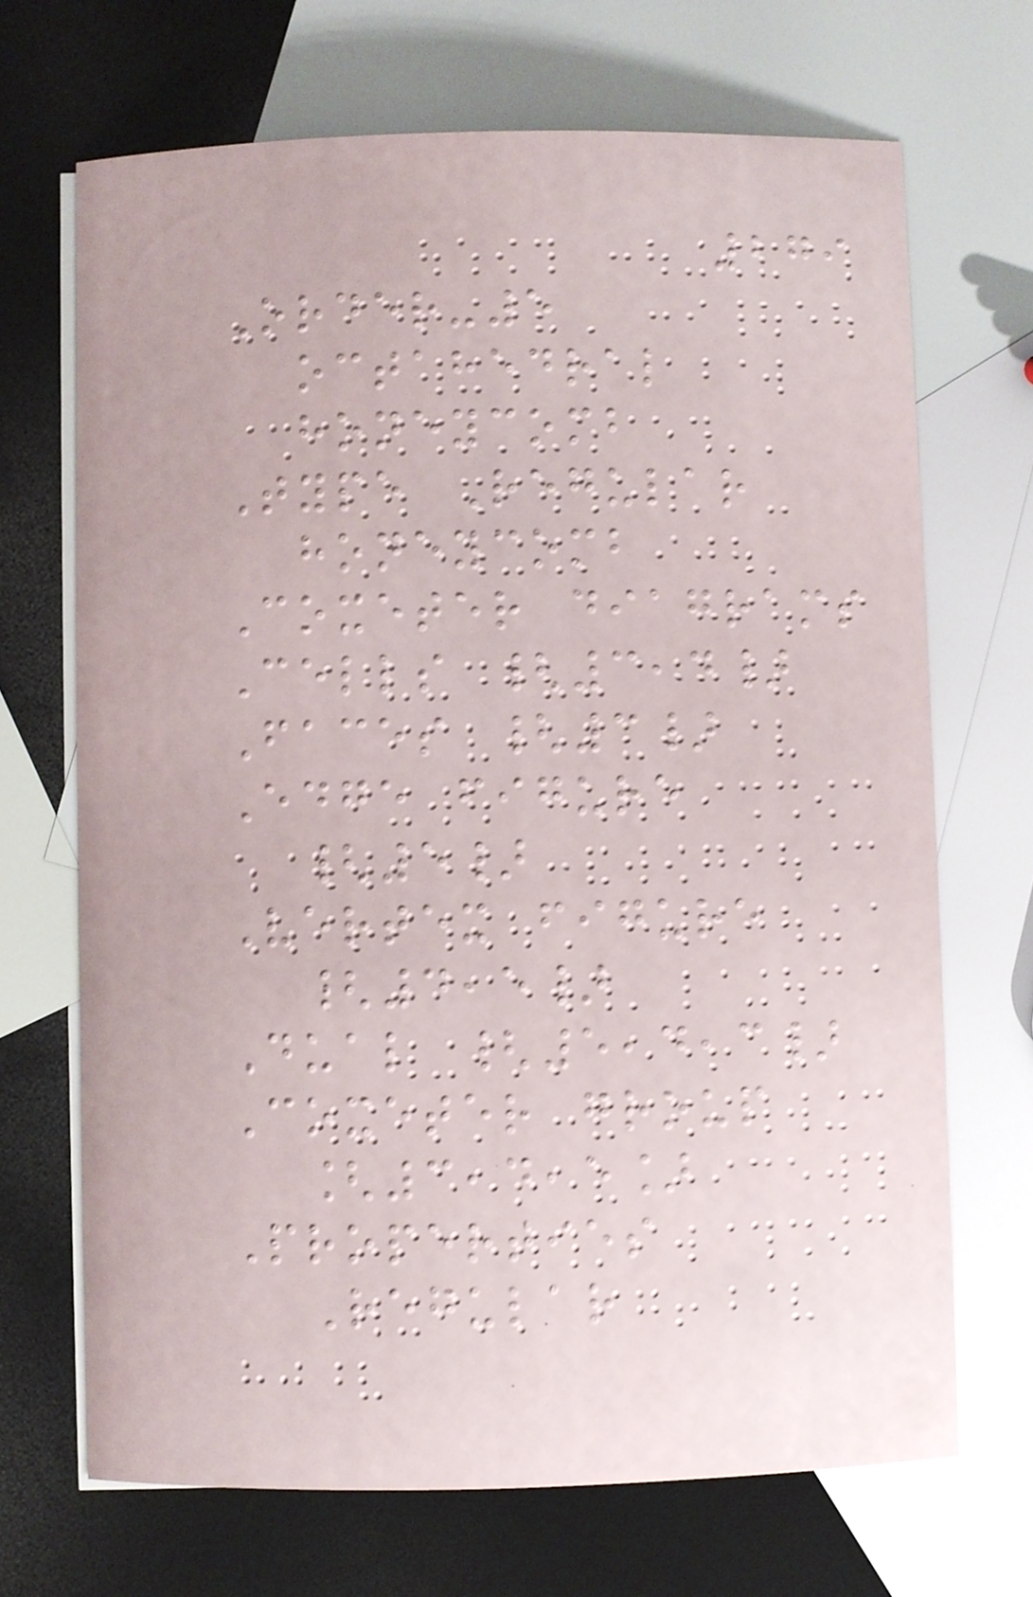279
Order-5
octahedral
honeycomb
Type Regular
honeycomb
Coxeter diagrams
Cells {3,4}
Faces {3}
Edge figure
{5}
Vertex figure
{4,5}
Dual {5,4,3}
Coxeter group
[3,4,5]
Properties
Regular
